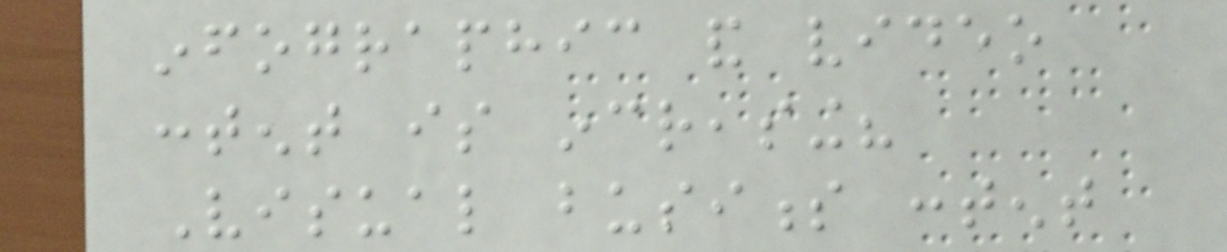infographic and video
content is increasing?
Visual business content
